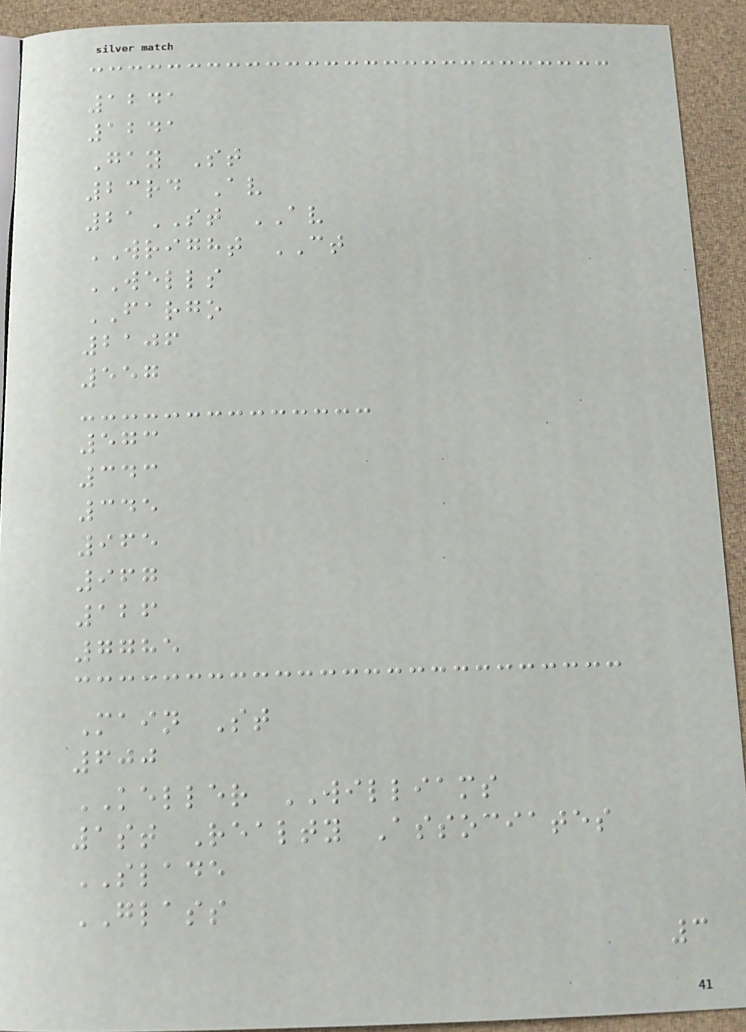1241
1241
Gay St
23rd Av
21ST AV
WRIGHT CT
WELLS
FARGO
2106
557
573
343
345
965
967
126
7785
Main St
600
KELLER WILLIAMS
1st Realty Associates
SLADE
GLASS
3
